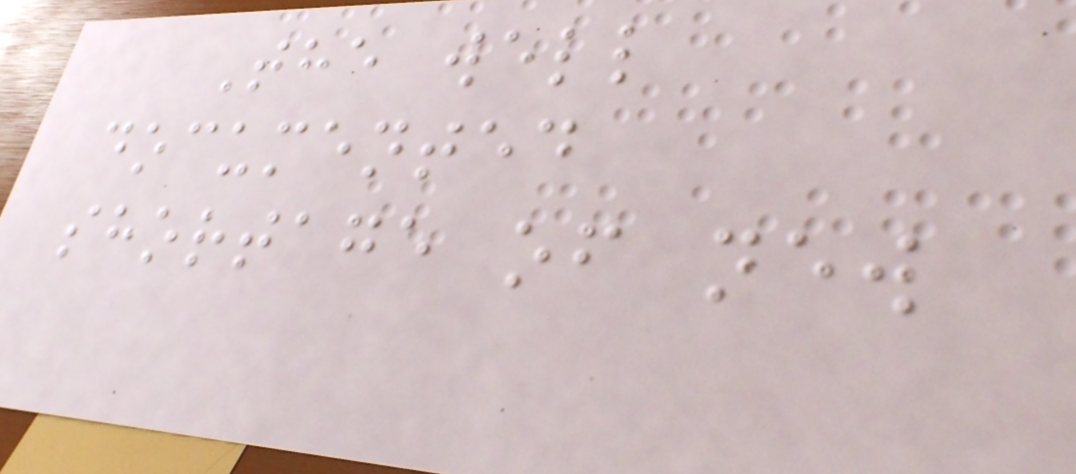The well
documented
shortage of new
